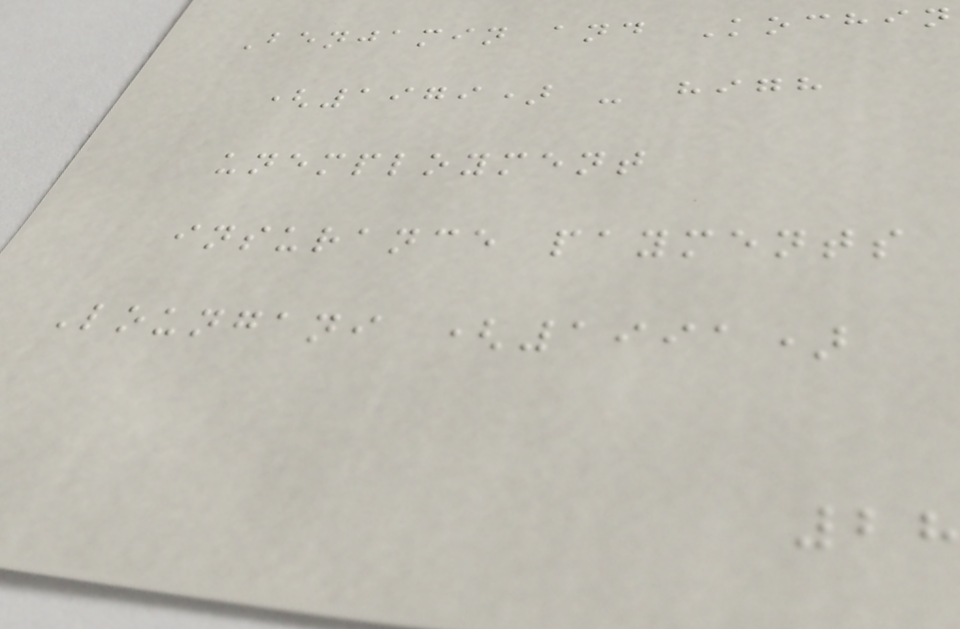Benjamin and Kochin
(1979) - high
unemployment
insurance payments
Loungani (1991)
28
